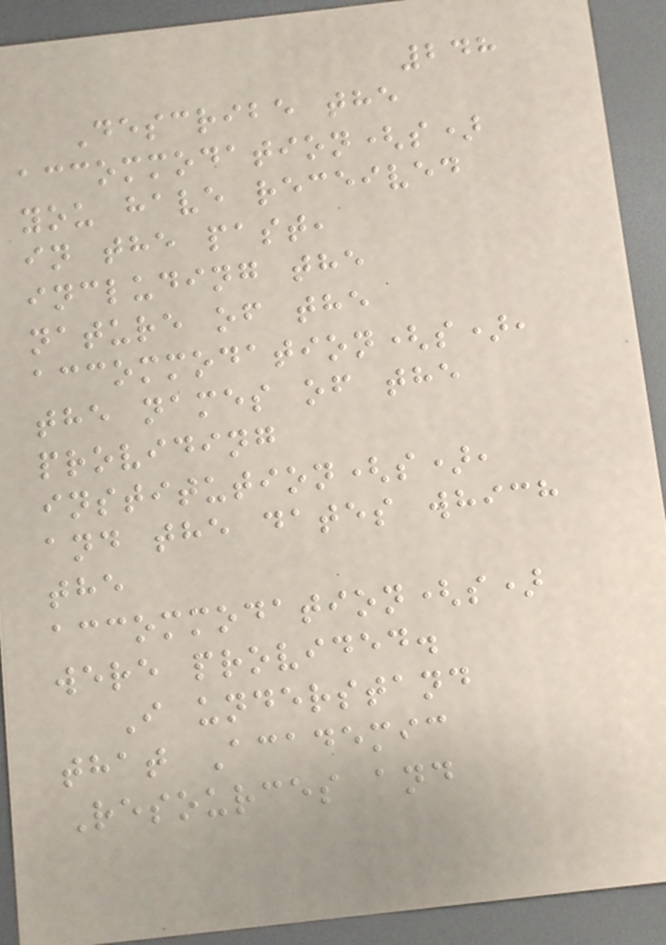248
Describe the
accommodation(s)
you have received
in the past,
including the
nature of the
accommodation(s),
the names of the
providing
institution(s),
and the dates which
the
accommodation(s)
were provided.
I understand
that Academic
Resources and
